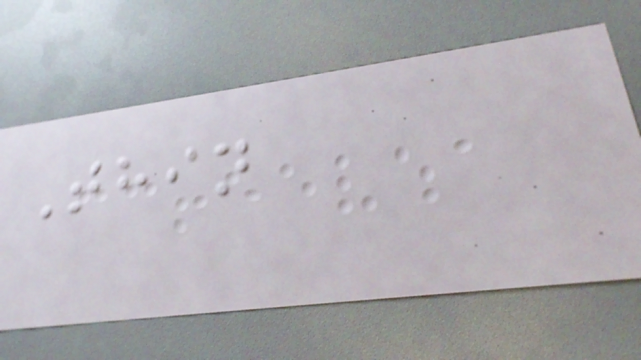Thin
